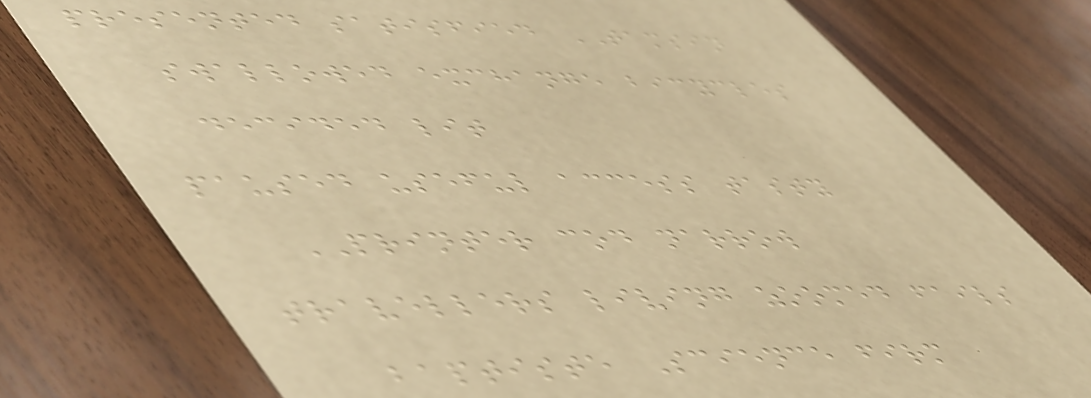presented satisfied TAMSIN
swallowed exchange bicycles
decided lit
paused useful access tasty
PRINTER cod narrow
travellers living zoomed fails
baptiste Science firm
